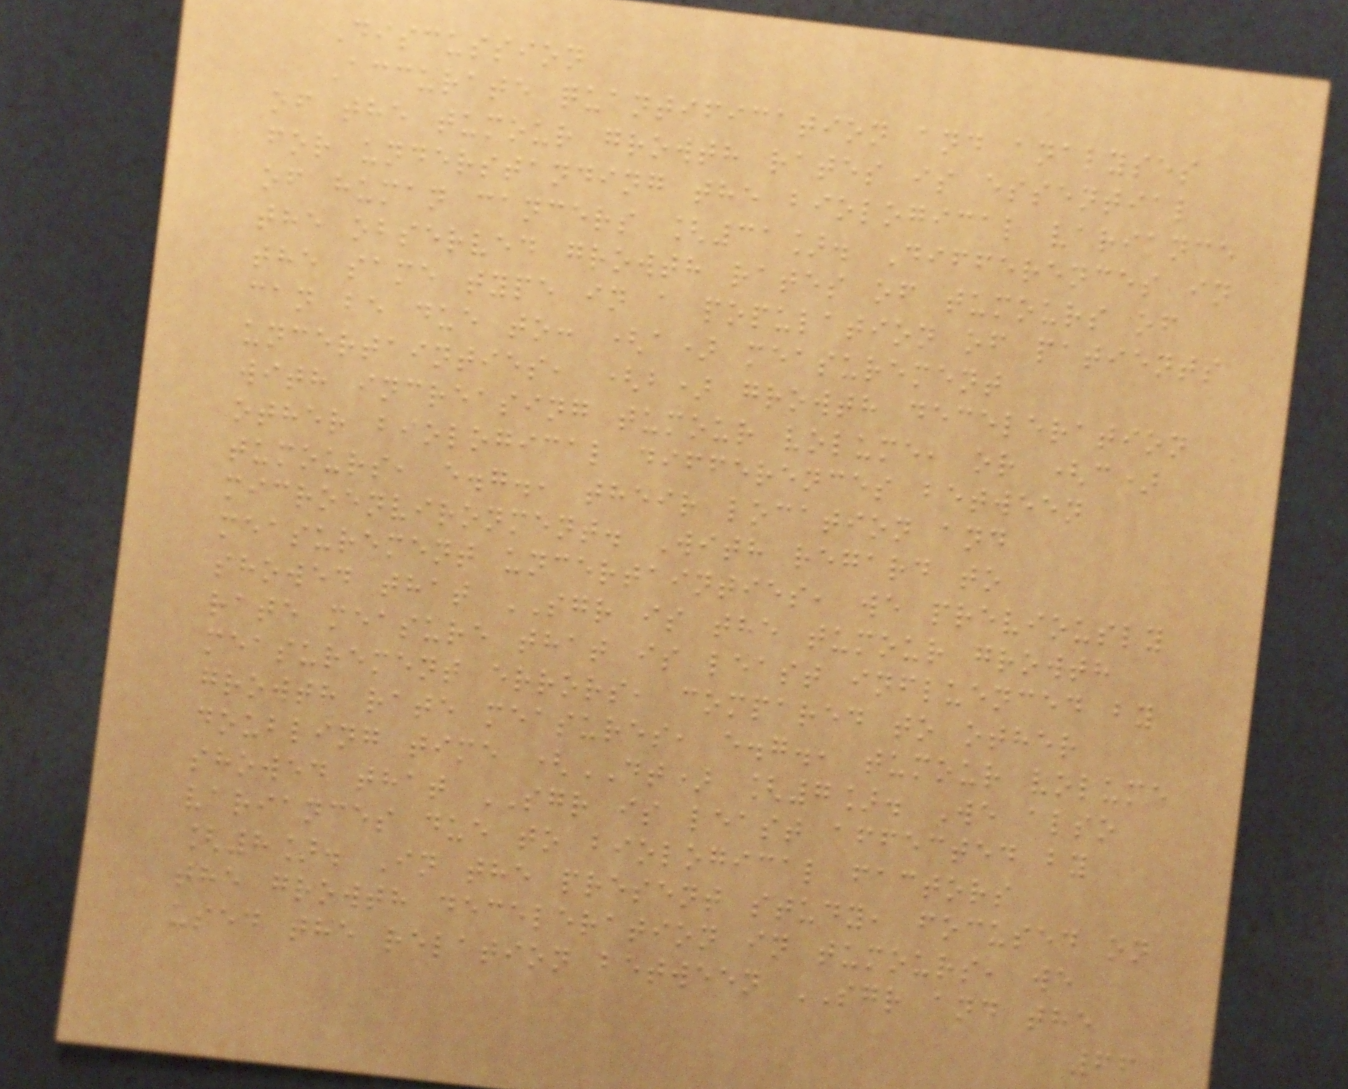Discussion
Accurate quantification and analyses
of the tumour growth rates is essential
for understanding the biological variance
of human cancers [31]. Differences in
the observed growth rates of tumours of
the same type in a population of patients
can be due to: (a) measurement
uncertainties, (b) growth deceleration
with increasing tumour volume, or (c)
other biological differences between
tumours, e.g., their location and
microenvironment. With regard to
measurement uncertainties, we previously
showed that SGR is the tumour growth
rate measure that is least influenced by
measurement errors, compared to other
growth rate measures, e.g., tumour volume
doubling time (DT) [7]. We also
showed that SGR is least affected by
variances due to biological factors
[8]. In the present study, focused on
the growth deceleration in tumours, we
used the relation between SGR and the
66
